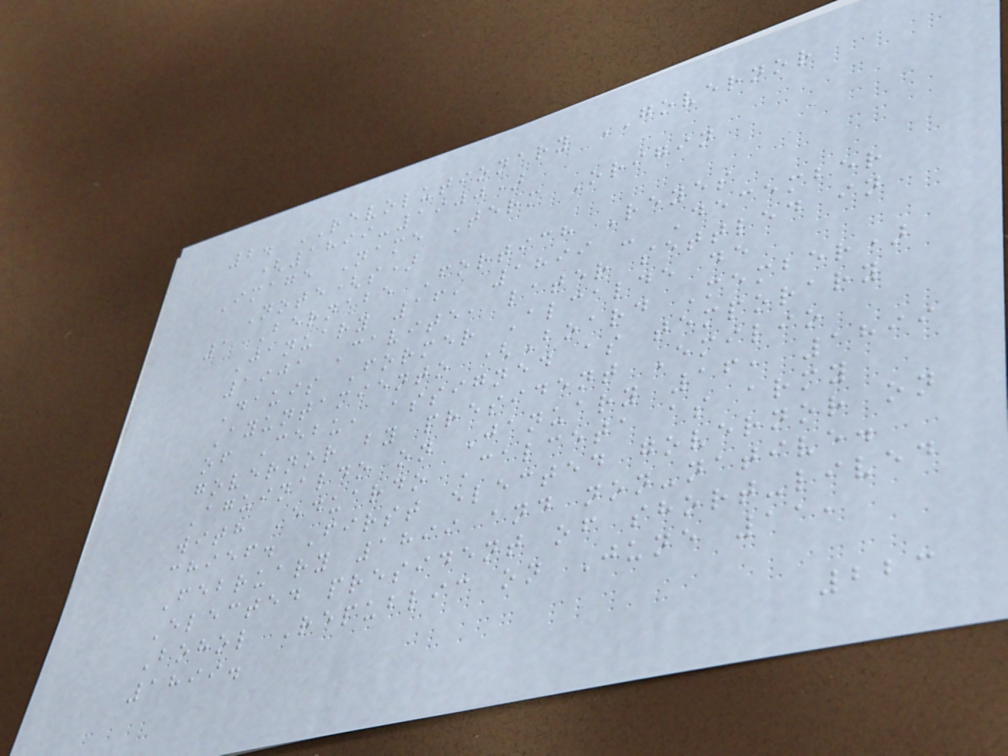2. REVOLUTIONARY GOVERNOR
(1899-1900)
Image Name Term Origin
Note(s)
1 Bernabe Fortich Reyes
January 16, 1899 - December
1901 Cavite, later settled in
Dauis Former Alcalde de
Ayuntamiento (Board Member)
of Cebu, assigned as temporary
governor by president Emilio
Aguinaldo on January 16, 1899
with Eduardo Calceta as army
chief. First elected governor on
February 1899 and non-native.
Elected president of short-lived
Bohol Republic on June 11,
1899.
223
